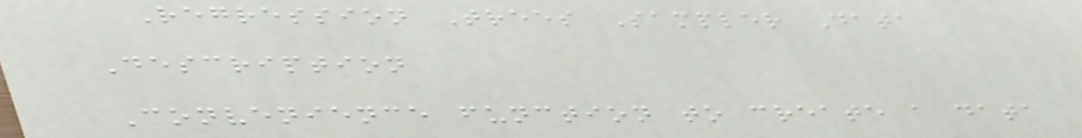Regression Trees Sampler Data
Description
Convenience function to create a data
